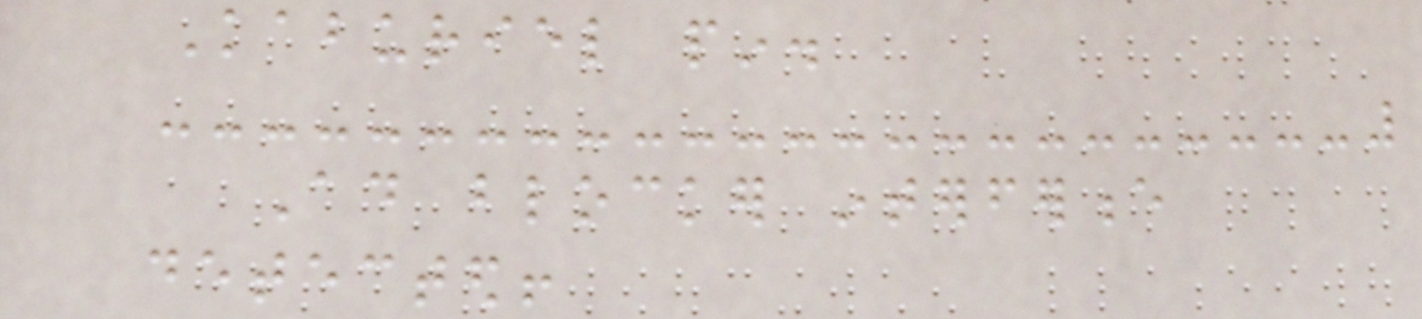Kaburiel pin.
Ad blocker interference
detected!
